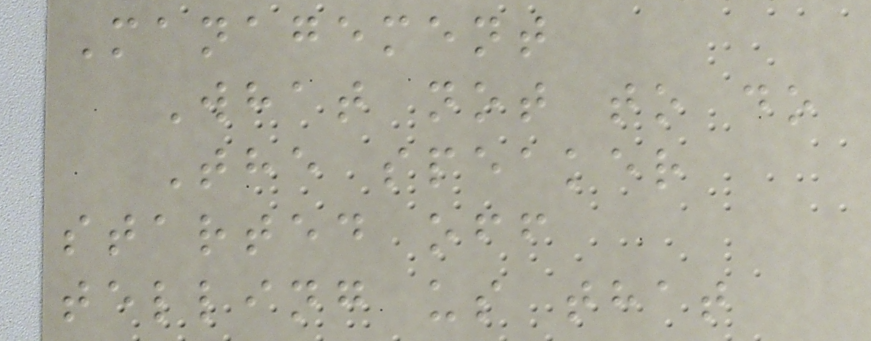Management
What not to do
The speaker
started off
telling us that
